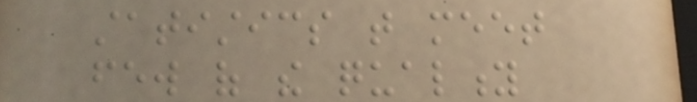statistics that meet
few of the quality
